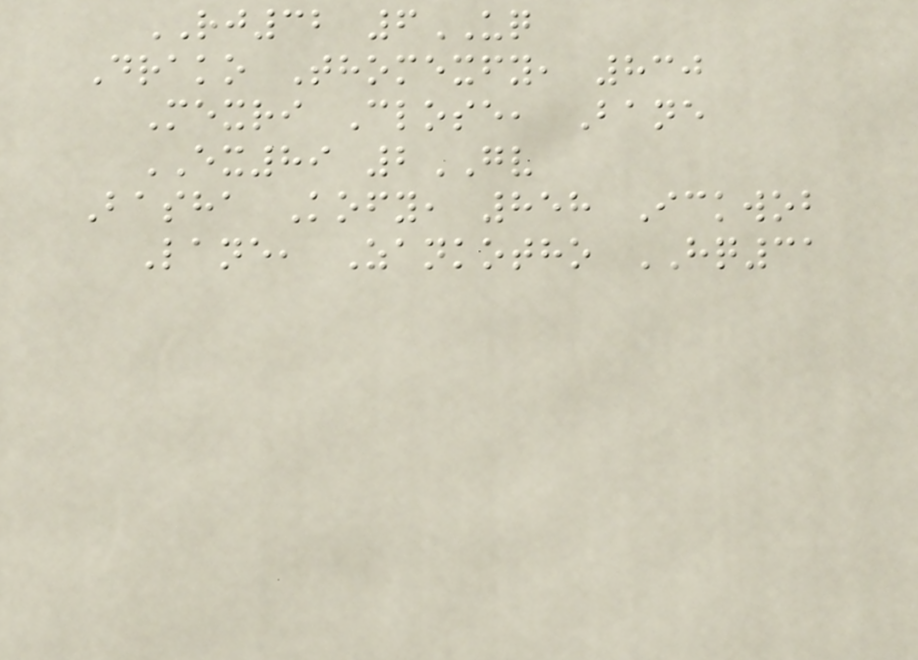RJ32 6UQ
Drako Thomexfy, 830
Mexri Close, Bane
EX89 2GV
Basha Kofy, 858 Ickwob
Lane, Zankotho HQ31
